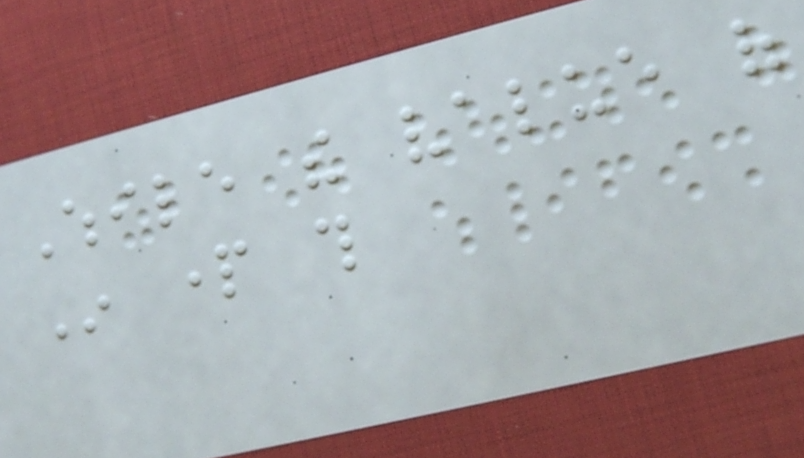While the value of
In part this
